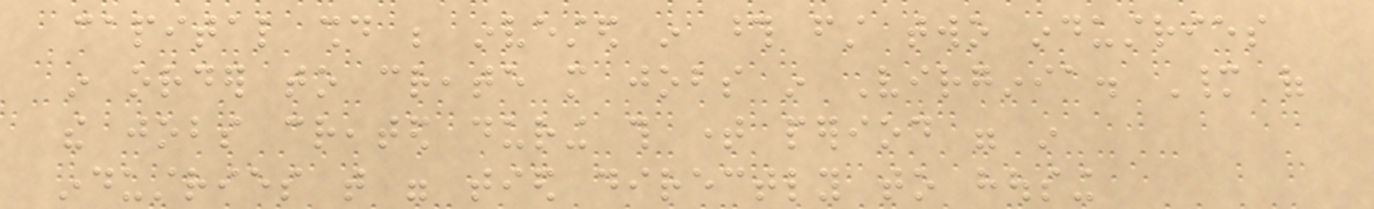capital should be invested in those first two industries
in order to create more jobs in Virginia. Many of
the jobs created during this time period were in
industries that were tied directly to housing
